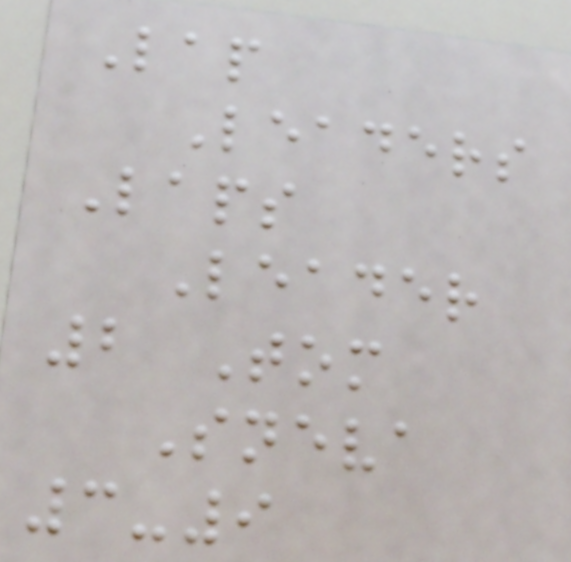Lap
Leaders
Laps
Leader
2 Tom
Sneva
3-9
